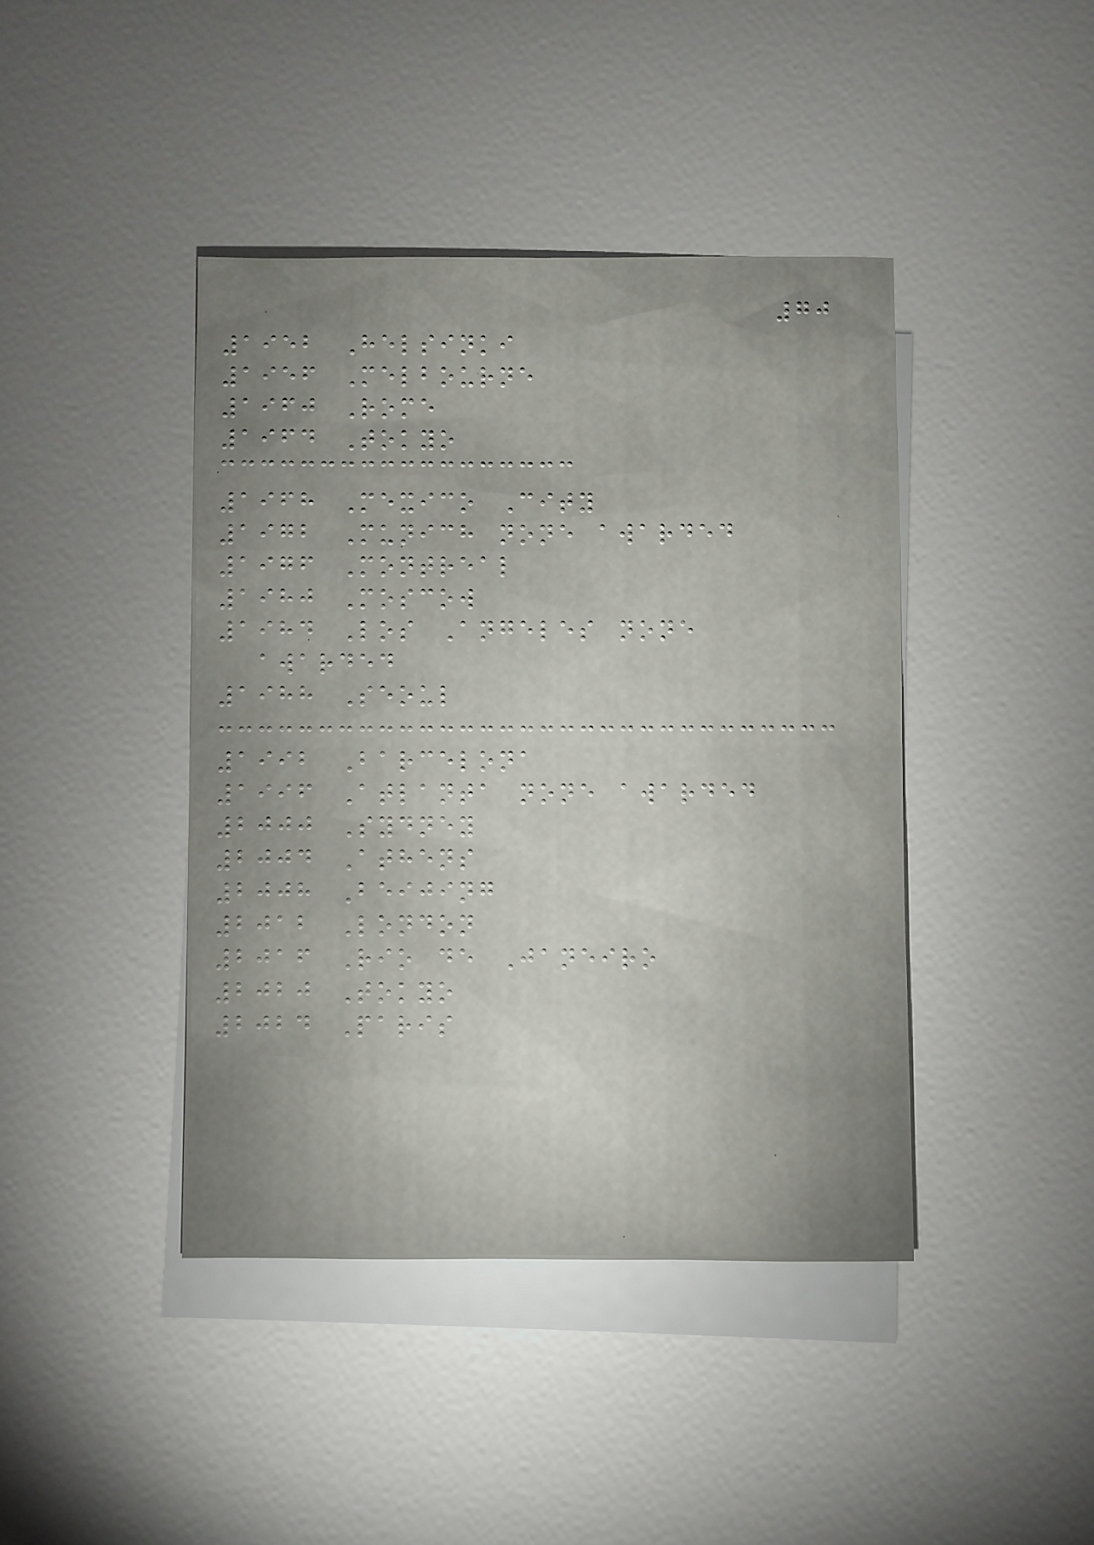70
1952 Helsinki
1956 Melbourne
1960 Rome
1964 Tokyo
1968 Mexico City
1972 Munich none awarded
1976 Montreal
1980 Moscow
1984 Los Angeles none
awarded
1988 Seoul
1992 Barcelona
1996 Atlanta none awarded
2000 Sydney
2004 Athens
2008 Beijing
2012 London
2016 Rio de Janeiro
2020 Tokyo
2024 Paris
